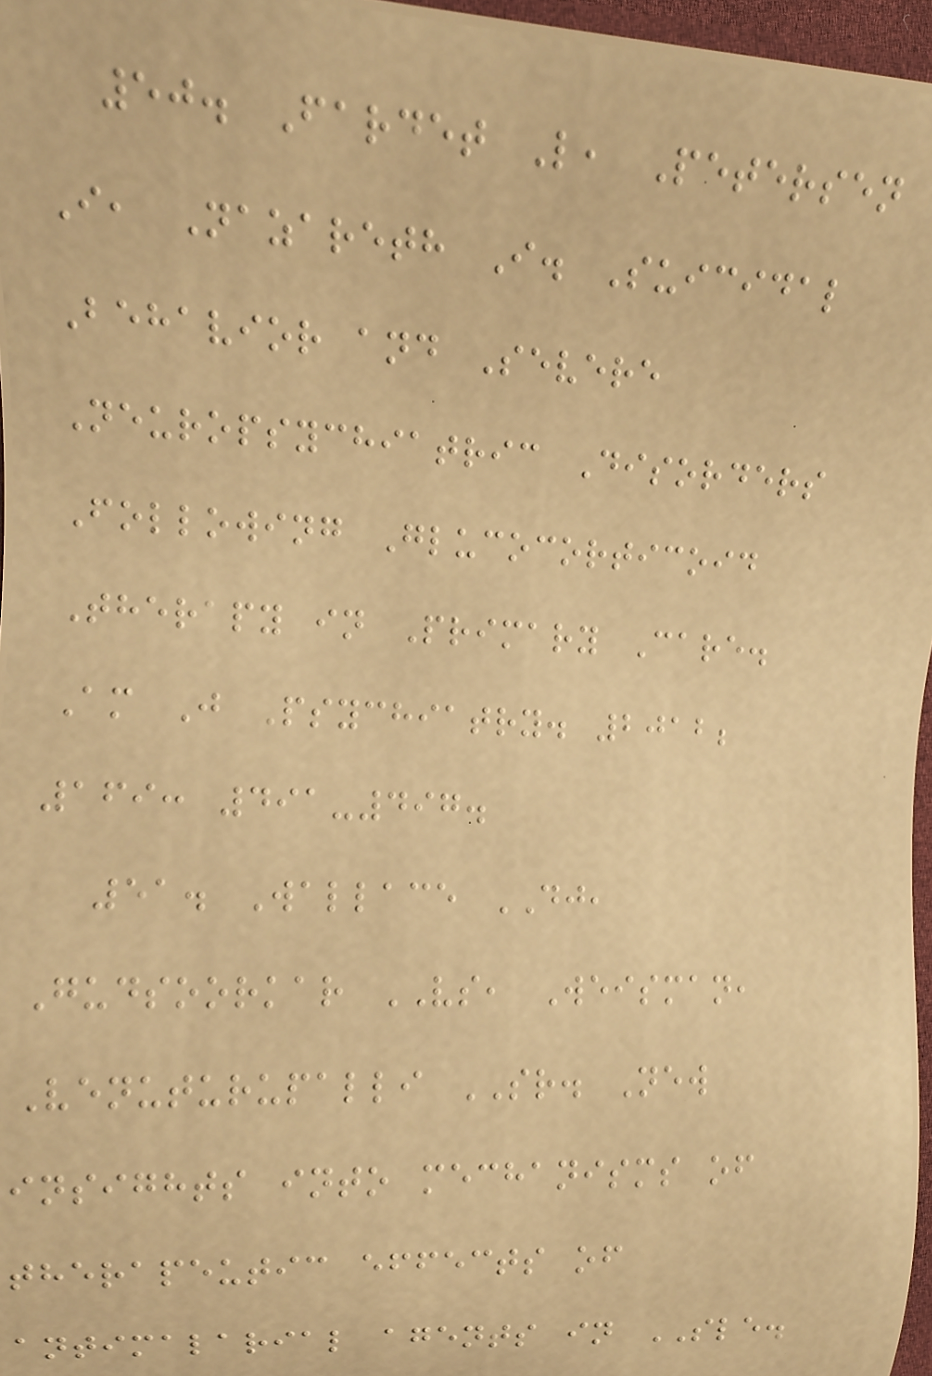50. Fardet L, Petersen
I, Nazareth I. Suicidal
Behavior and Severe
Neuropsychiatric Disorders
Following Glucocorticoid
Therapy in Primary Care.
Am J Psychiatry. 2012;
169: 491-497.
51. Wallace DJ,
Gudsoorkar VS, Weisman,
Venuturupalli SR. New
insights into mechanisms of
therapeutic effects of
antimalarial agents in SLE.
